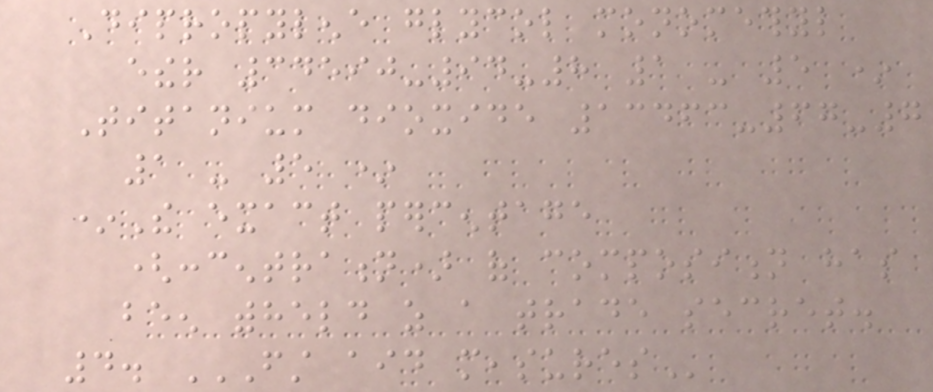Dipropylene glycol monomethyl
ether 34590-94-8 1 - 5 *
Titanium dioxide 13463-67-7
1 - 5 *
*The exact percentage
(concentration) of composition has
been withheld as a trade secret.
4. FIRST AID MEASURES
